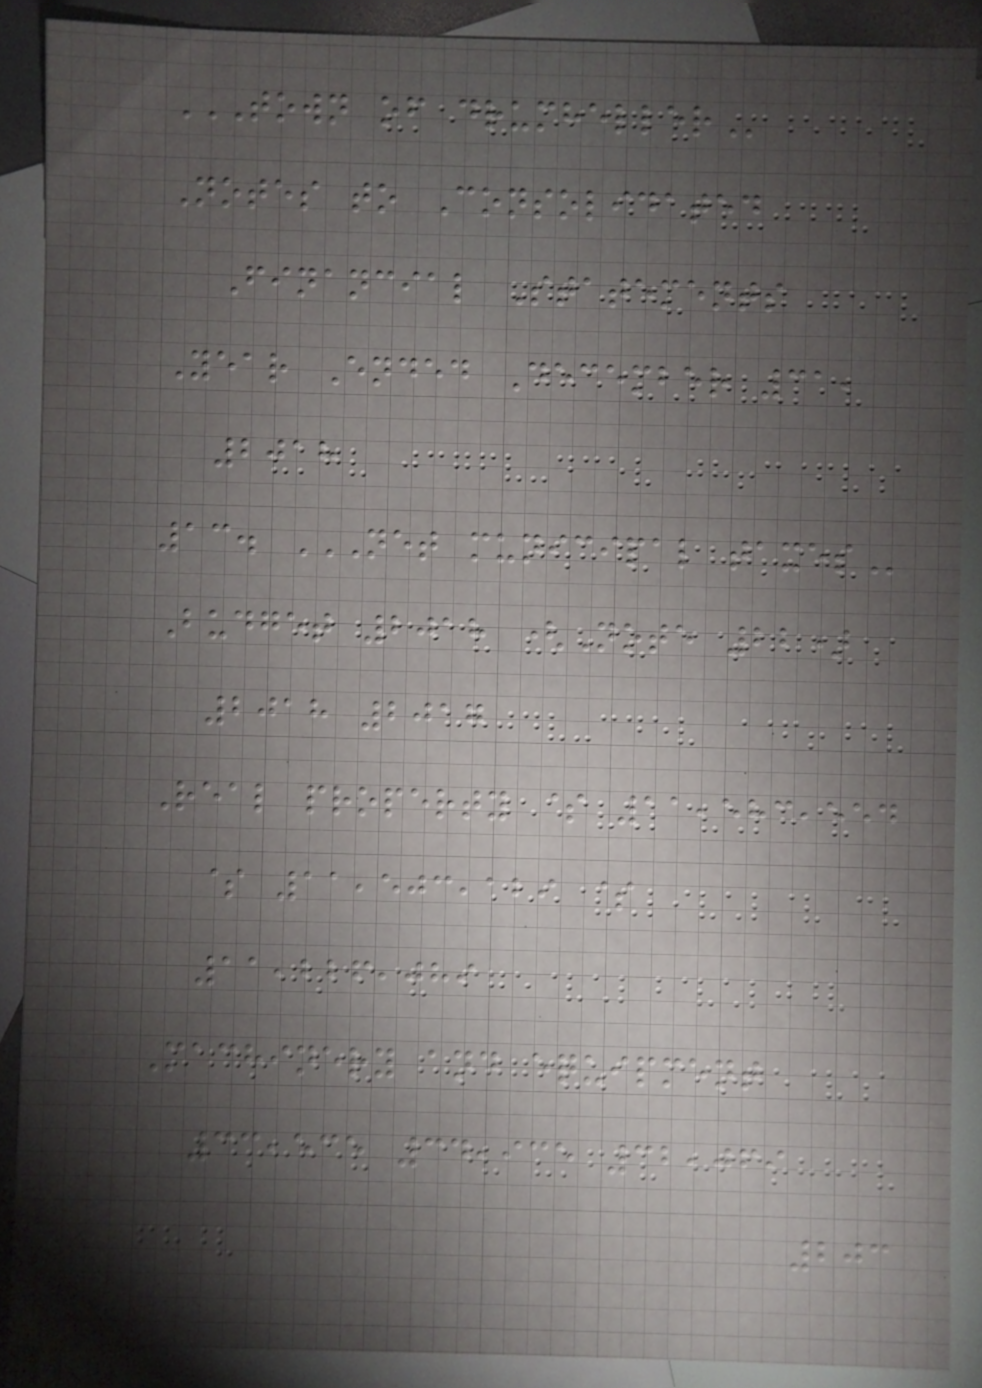TOWN OF DRUMHELLER
Notes to Consolidated
Financial Statements
Year Ended December 31,
2018
13. NET MUNICIPAL TAXES
Budget 2018 (Note 22)
2018 2017
Real property $ 11,583,554
$ 11,503,129 $
11,226,089
Machinery and equipment
33,535 34,935 32,069
203
